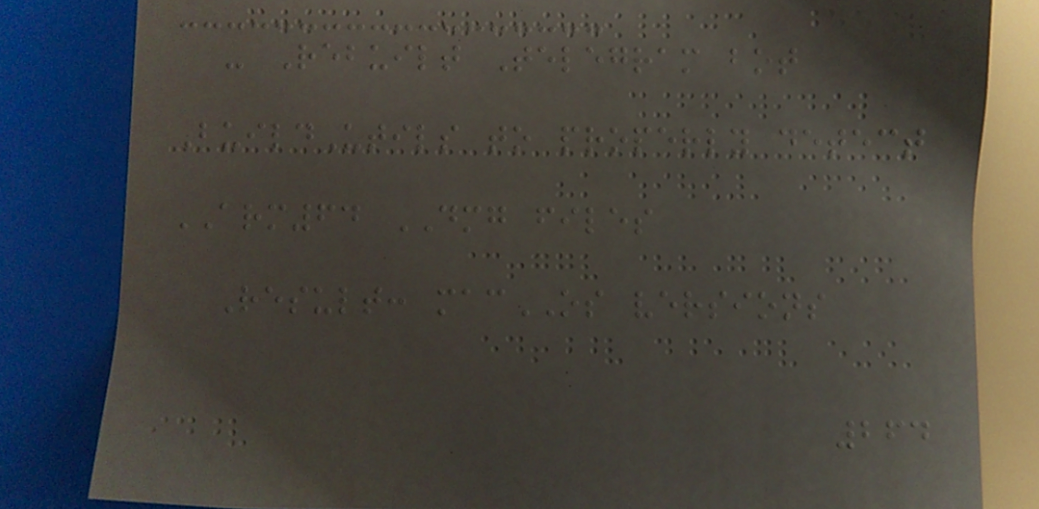- Rebuilt Telegram bot
BuildUtils to properly detect
ARM64 DMG files
Result: macOS versions
264
